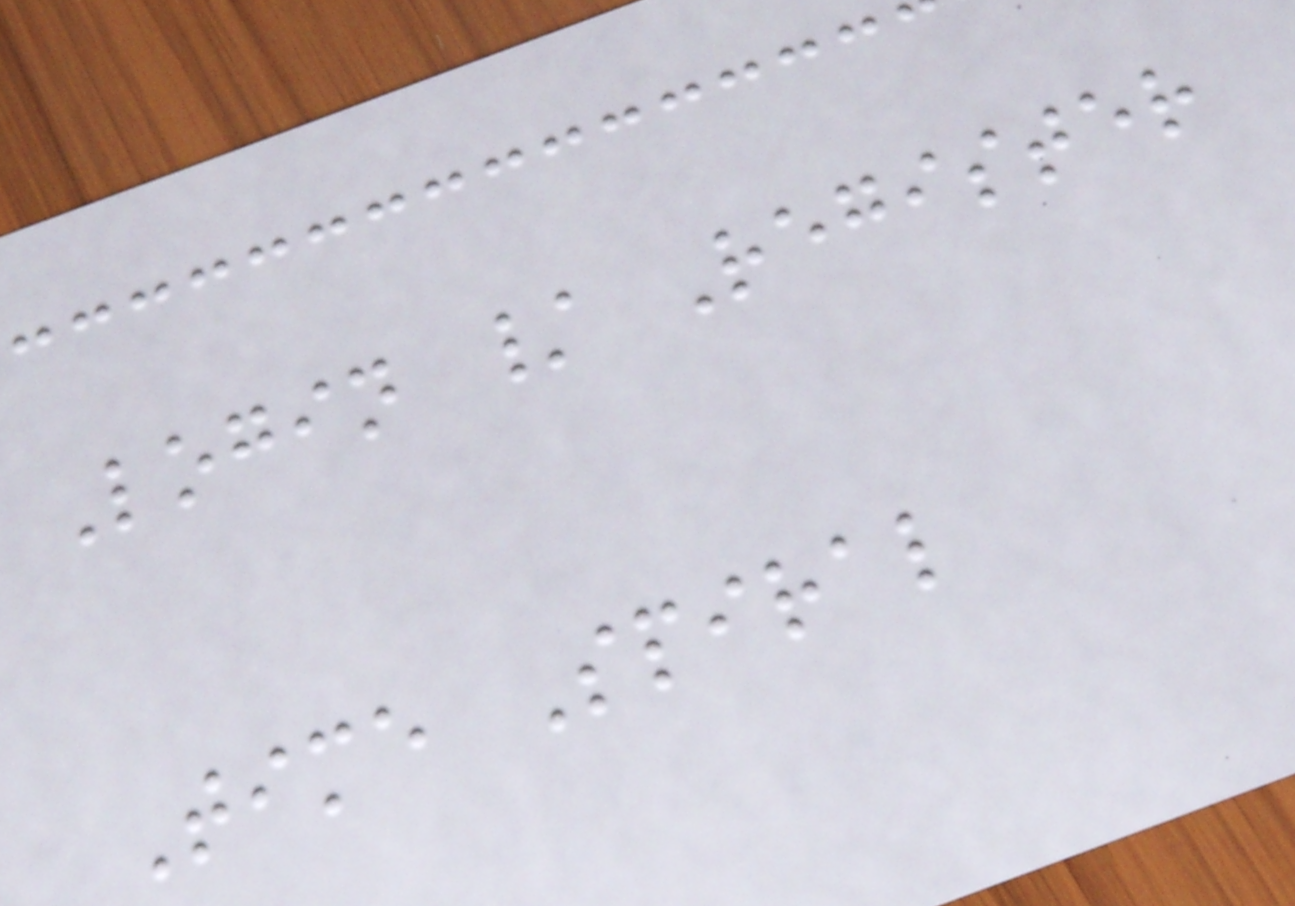Login / Register
Time Spiral
